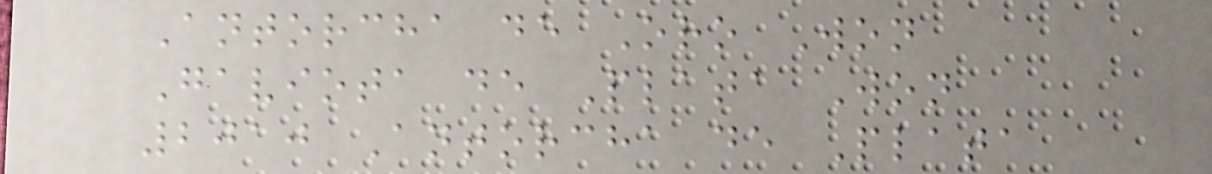Antorcha de Oro Won
Gaviota de Plata Won
2010 Antorcha de Plata
